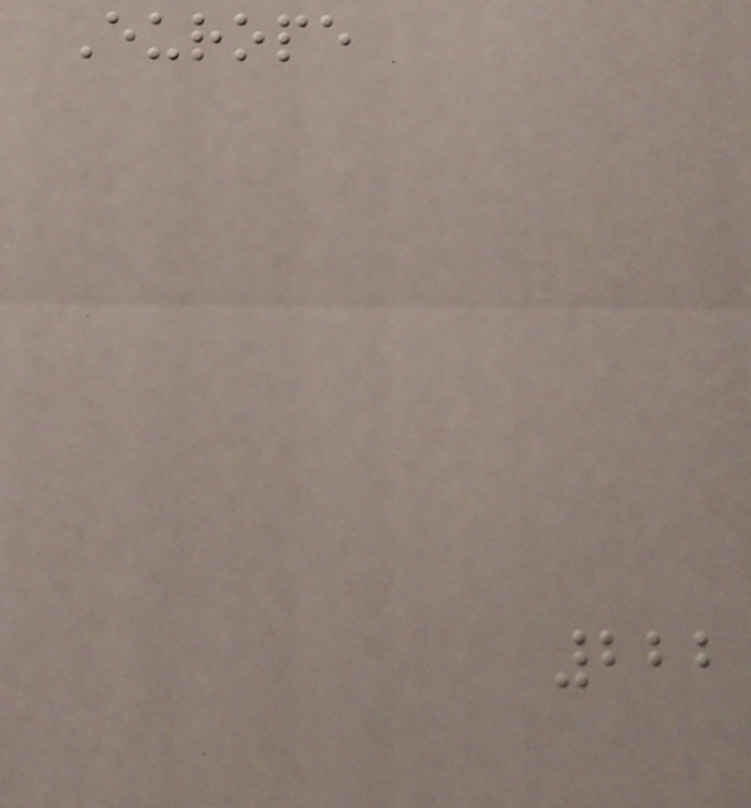Europe
222
